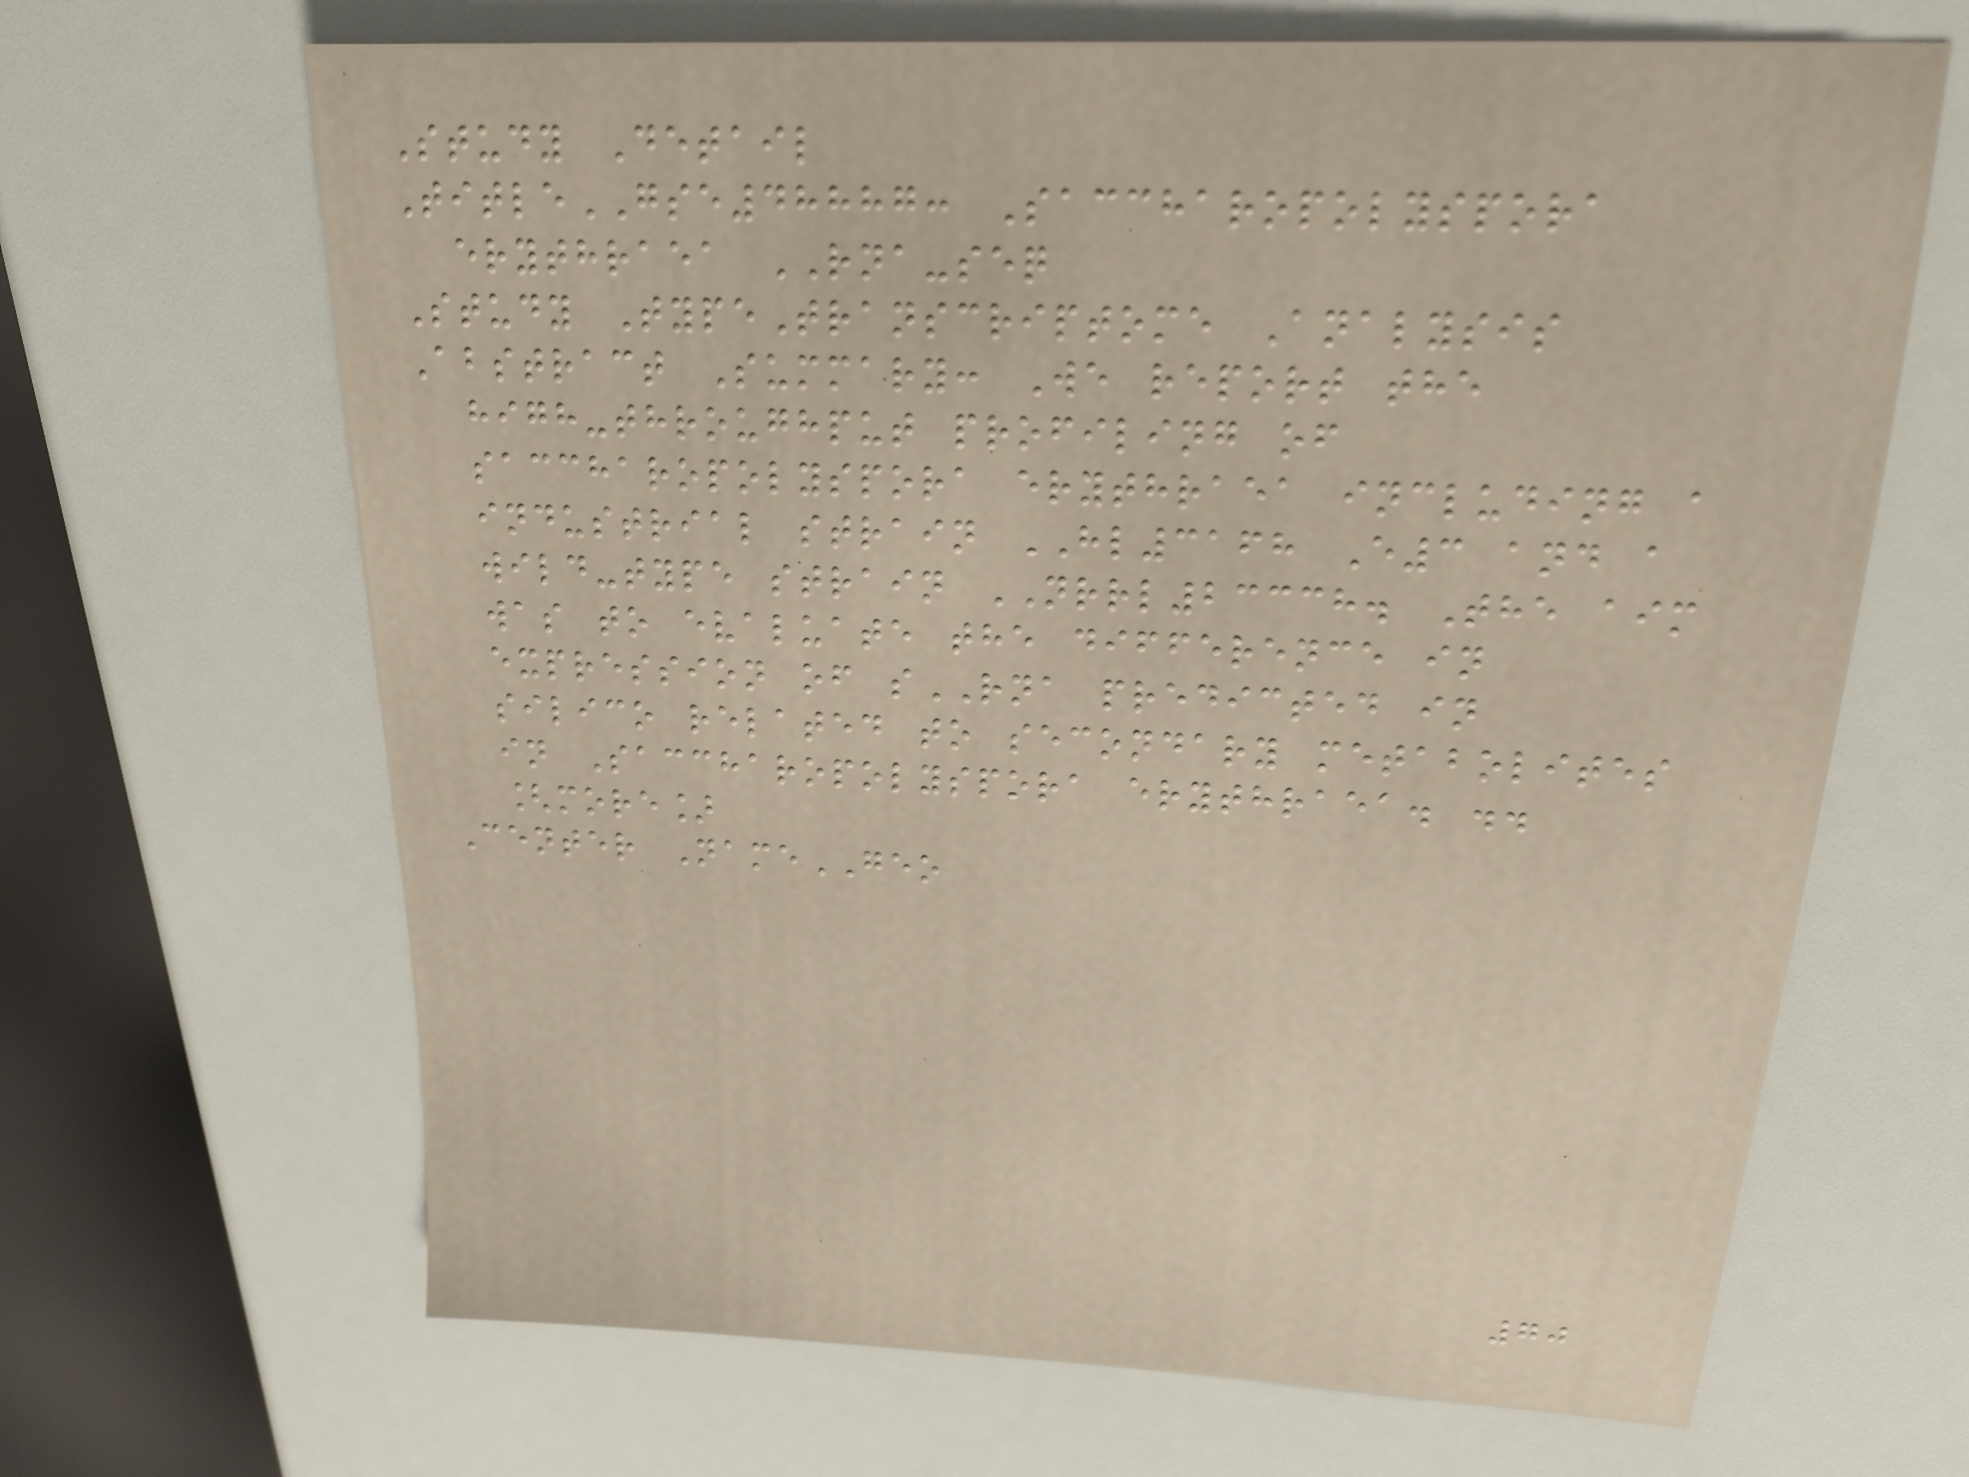Study Detail
TitleGSE48887: Saccharopolyspora
erythraea RNA-seq
Study TypeTranscriptome Analysis
Abstract Summary: We report the
high-throughput profiling of
saccharopolyspora erythraea including a
industrial strain HL3168 E3 and a
wild-type strain NRRL23338. The aim
was to evaluate the difference in
expression of sRNA predicted in
silico related to secondary metabolites
in Saccharopolyspora erythraea. ..
[more]
Center NameGEO
70
